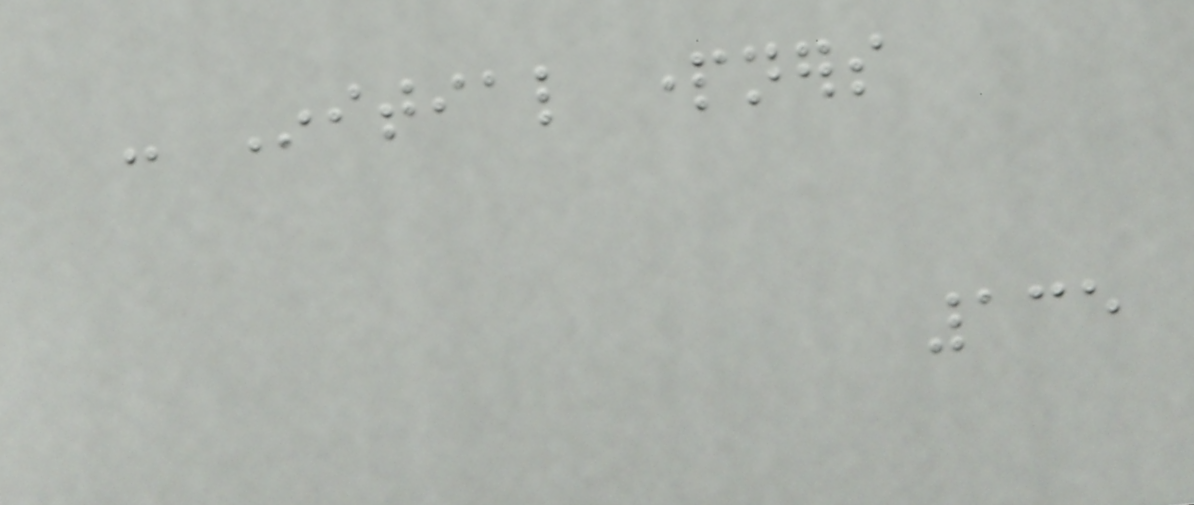- Initial partners
135
